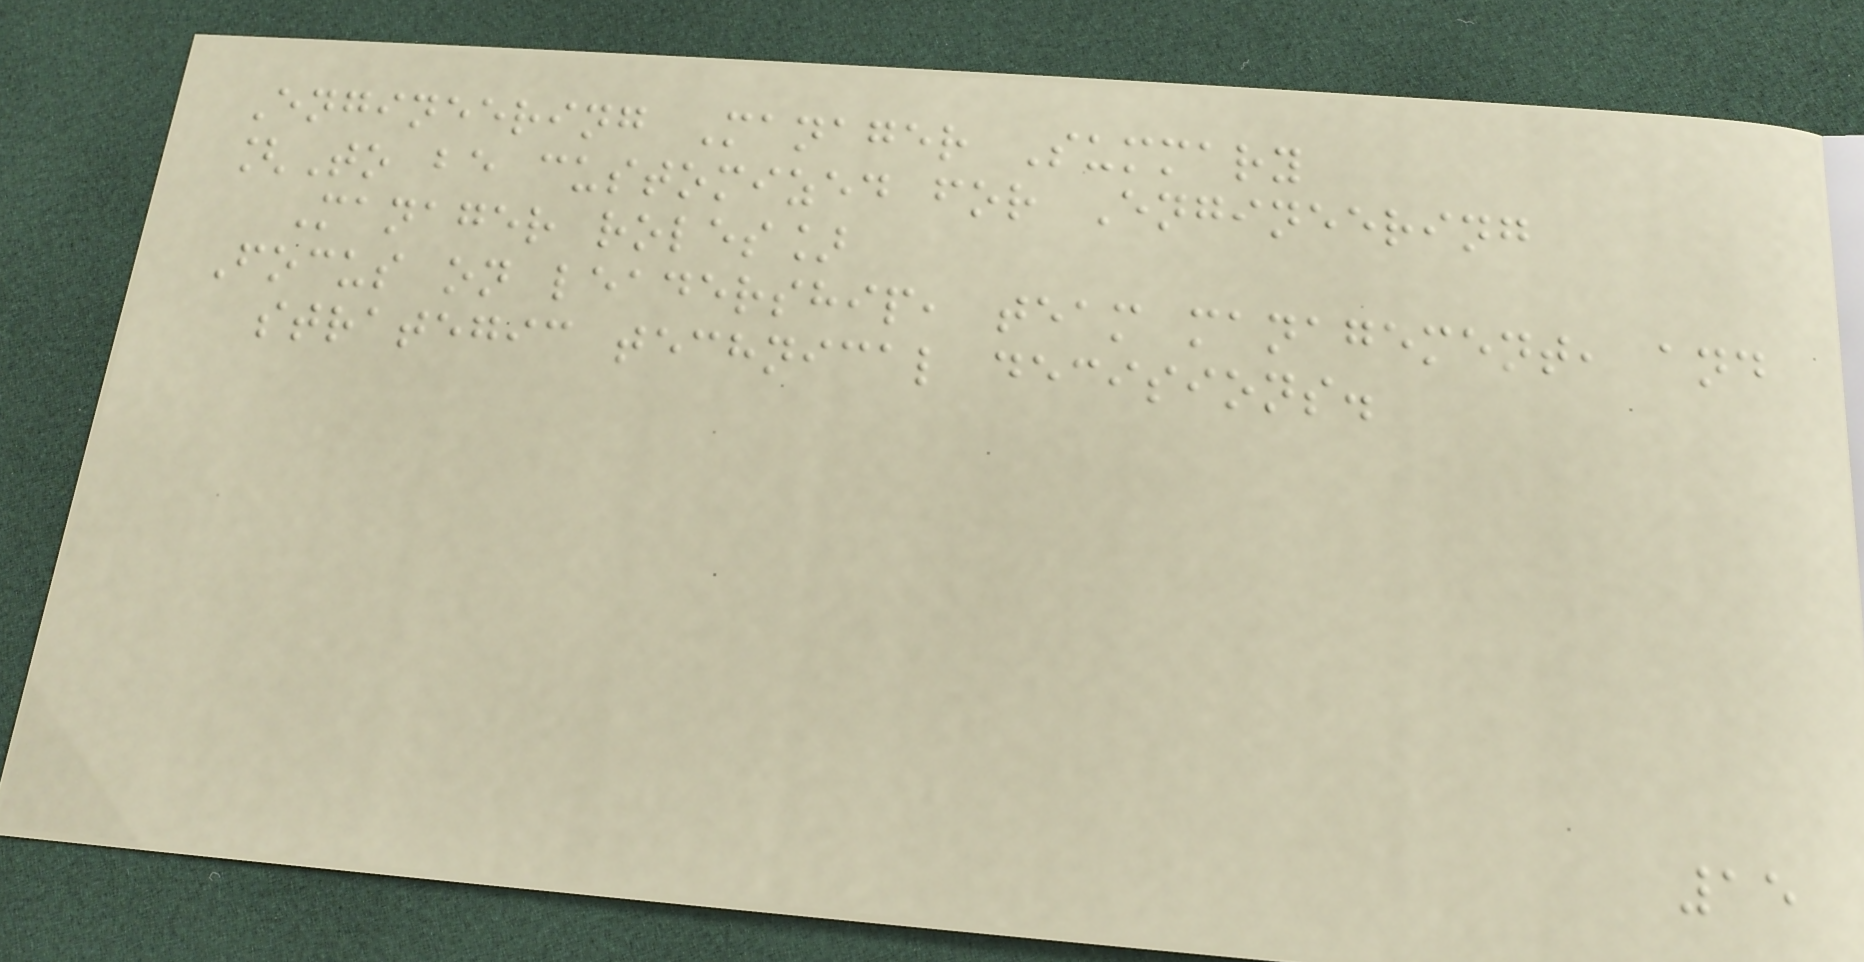Engineering Manager Summary
[To be customized for Engineering
Manager roles]
Focus on leadership, team management, and
strategic technical decisions.
15
